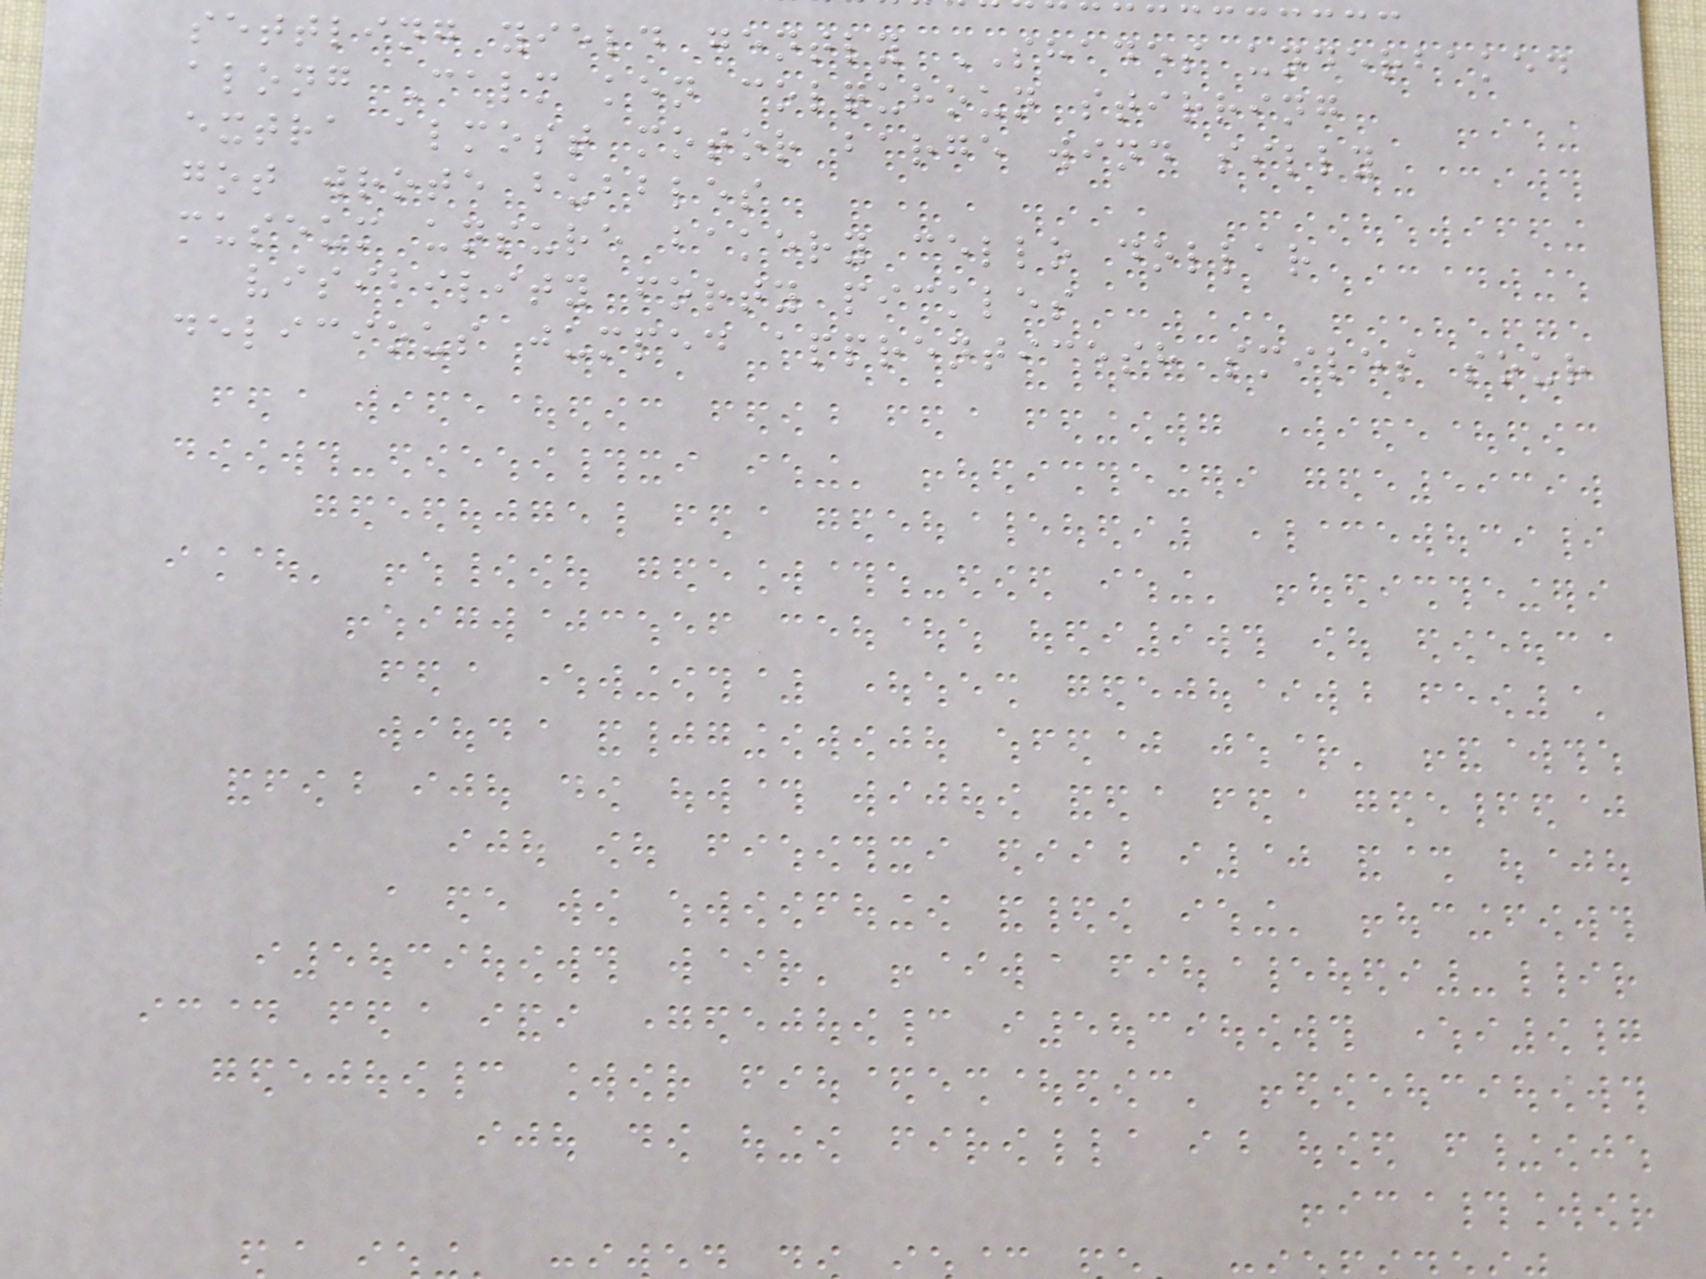settling yield gently SHADES underbaked
along Calm ken colquhoun stirring
extra almost motor barge wind silly
got wrote bubbles
museum unsure bakery cello dollar
visibility forty pickles
delicious jumped apprenticesh smiles sour
